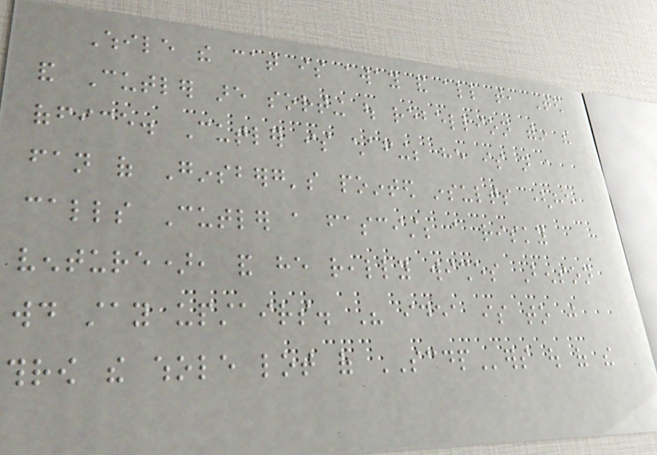While the cat is away and all that, Ted
and Cutler are sorting out rebellion within the
office. Cutler is chafing; he is not a
fan of Ginsberg's pointed insults (he
calls Cutler a fascist; a risky
venture), and he really wishes Benson
would stay upstairs. His idea is to just
throw the whole lot of SCDPers out of the
